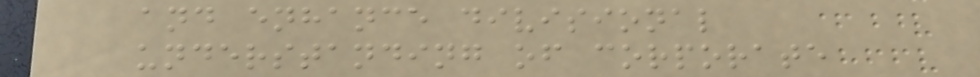and enhance divisional
understanding of corporate
